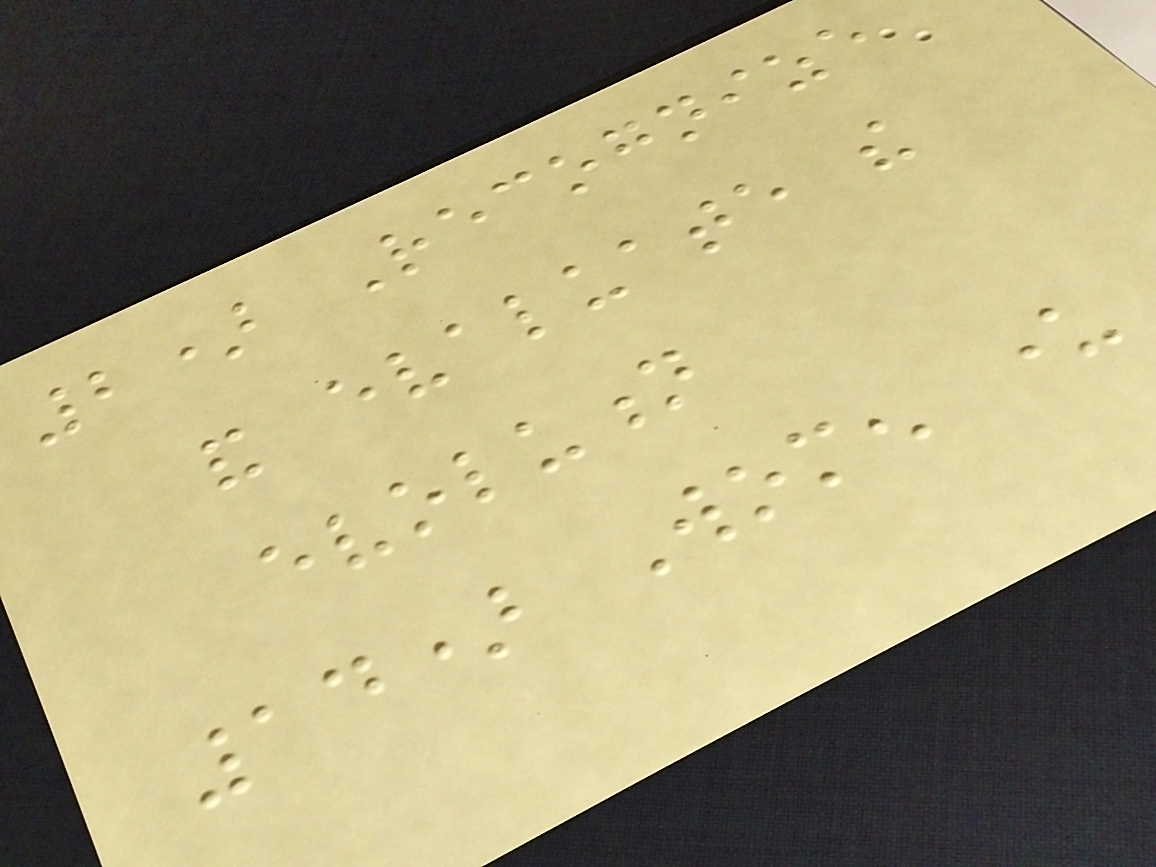2) Recognize
and evaluate the
evolution
14) Women under
